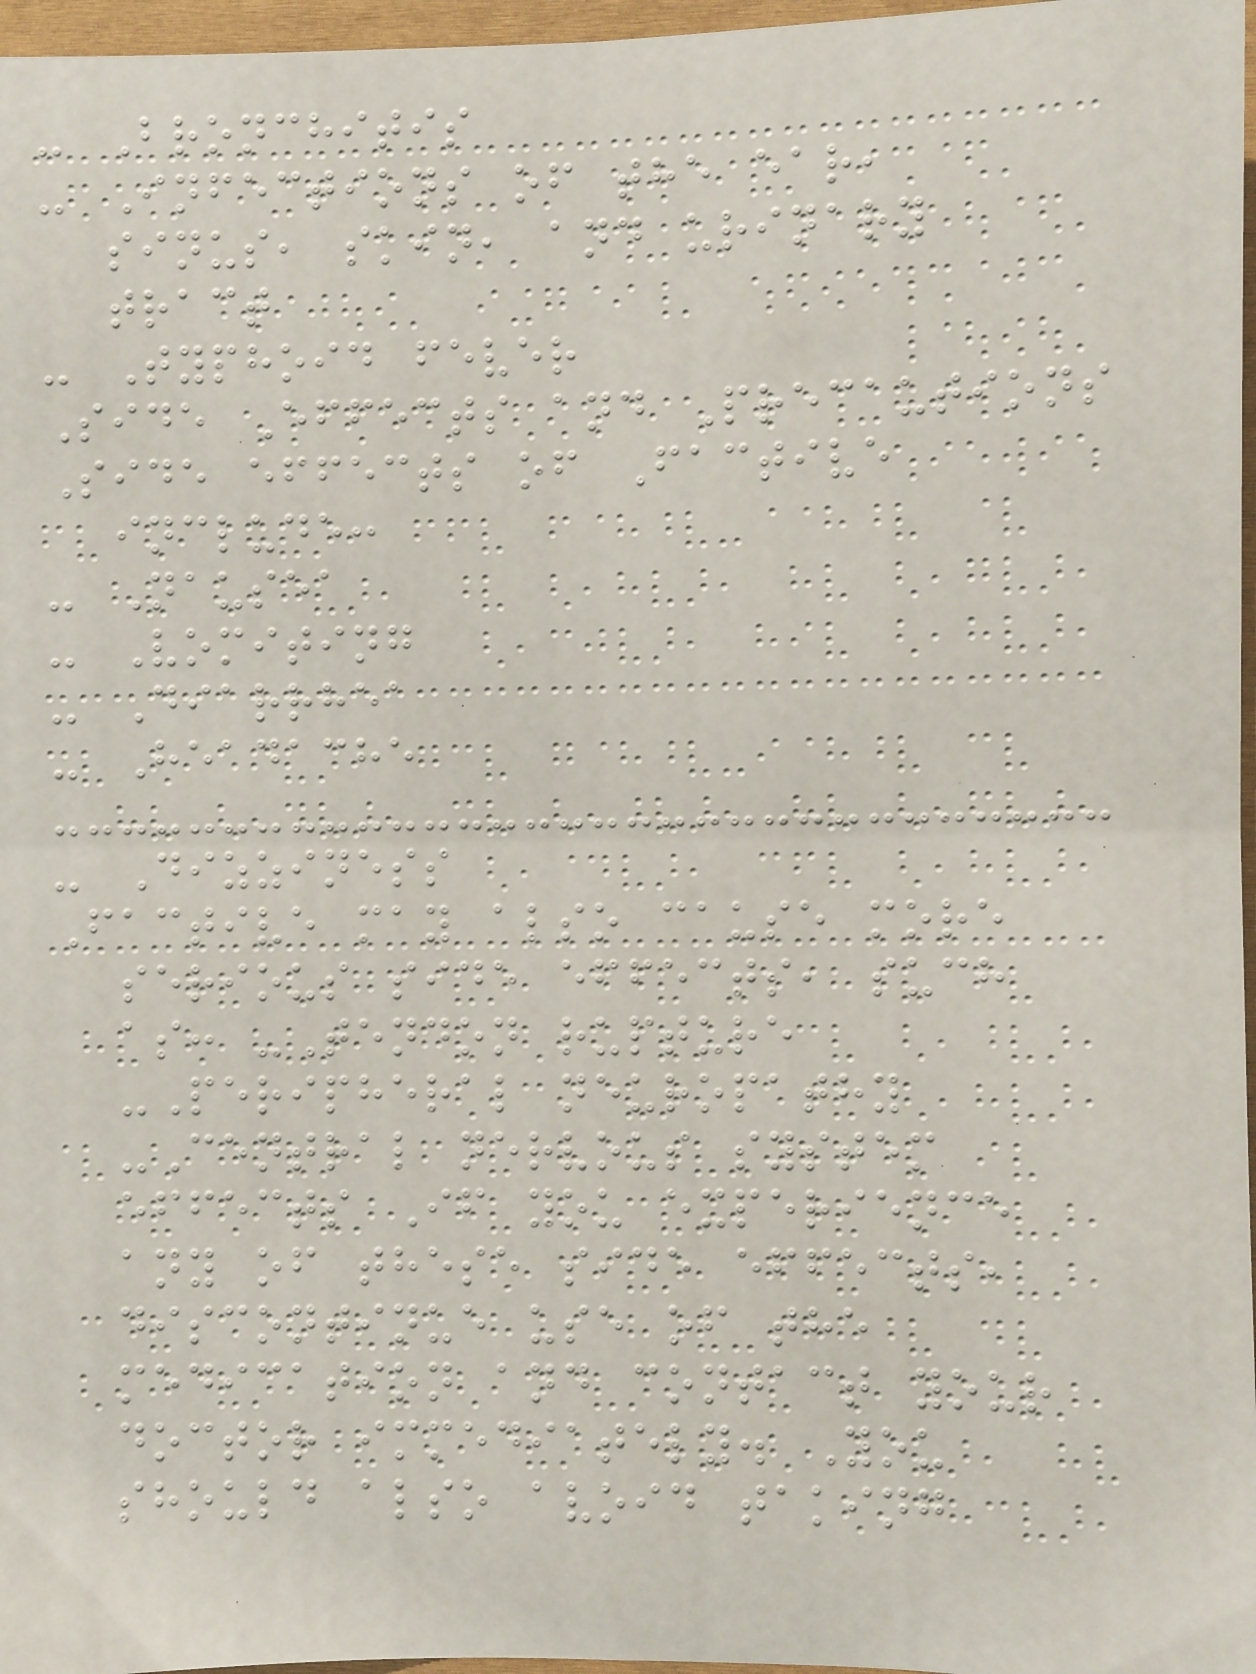- Bronchitis
- Infections of the ear,
sinus, skin, and urinary
tract
- Typhoid fever
Side Effects and Precautions
Side effects of Factive
include:
- Nausea
- Vomiting
- Diarrhea
- Headache
- Dizziness
Factive may also cause more
serious side effects, such
as: -Tendon rupture
-Peripheral neuropathy
-Central nervous system
effects If you experience
any of these side effects,
discontinue use of the
medication and contact your
doctor immediately. You
should also avoid taking
